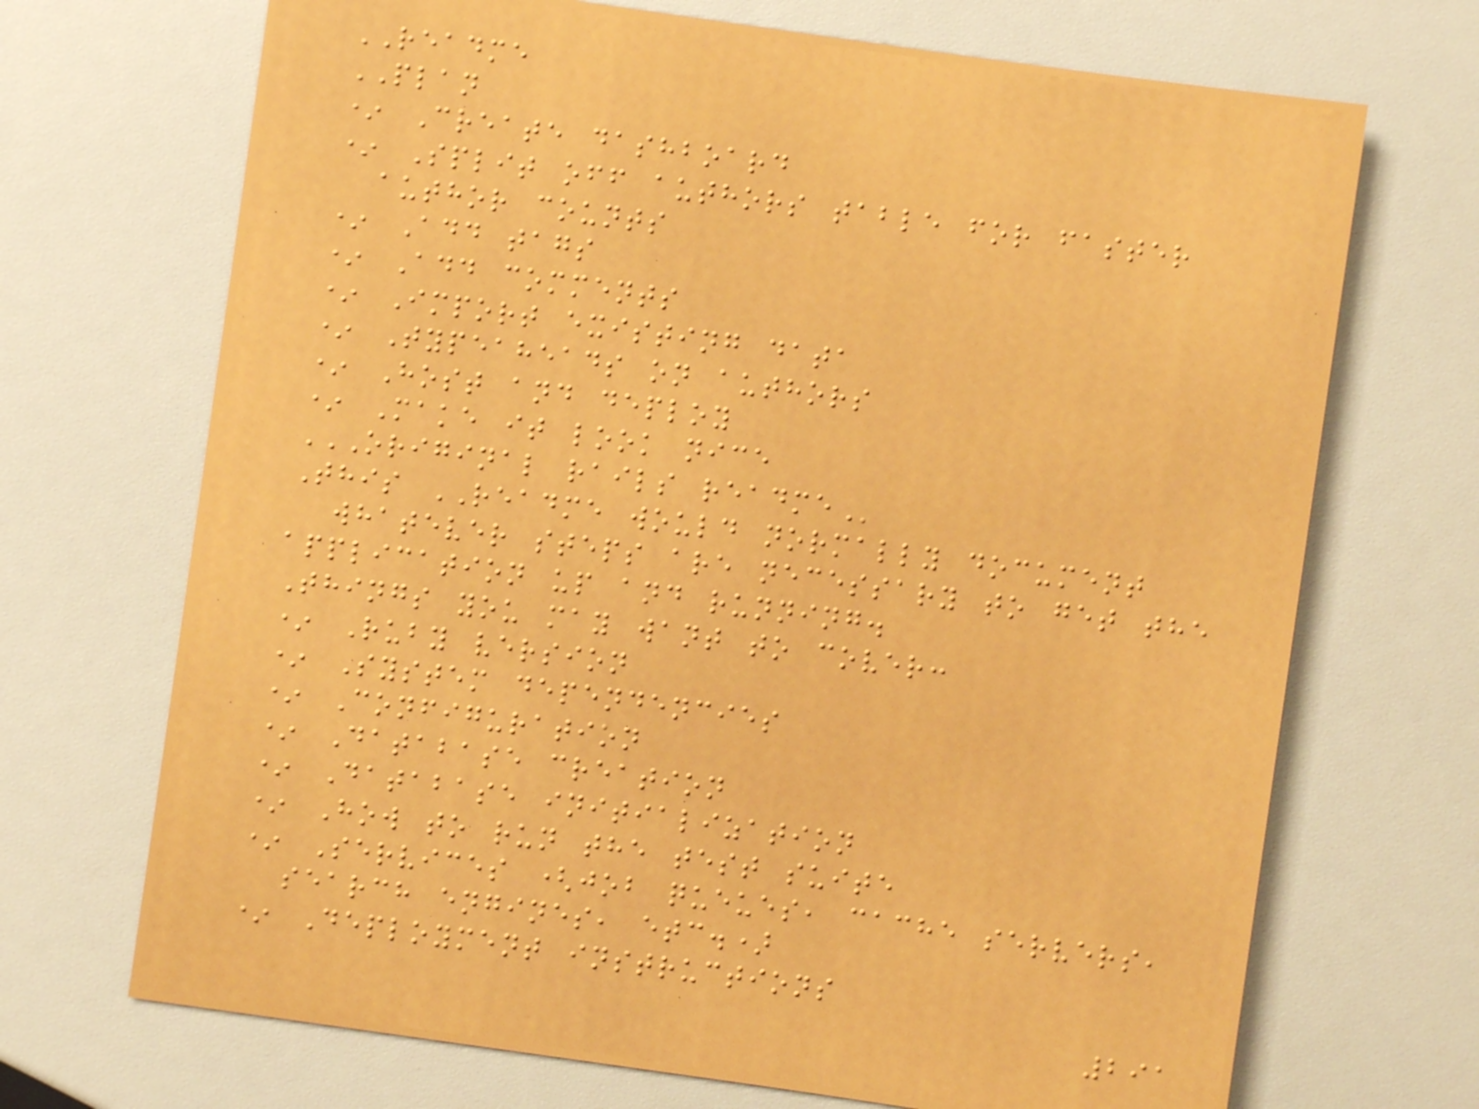README
PLAN
* Create dashboard
* Split off authors table for faster
author counts
* Add tags
* Add comments
* Import existing data
* Typeaheads on authors
* Host and deploy
* Make it look nice
ORIGINAL RAILS README
This README would normally document
whatever steps are necessary to get the
application up and running.
Things you may want to cover:
* Ruby version
* System dependencies
* Configuration
* Database creation
* Database initialization
* How to run the test suite
* Services (job queues, cache servers,
search engines, etc.)
* Deployment instructions
291
